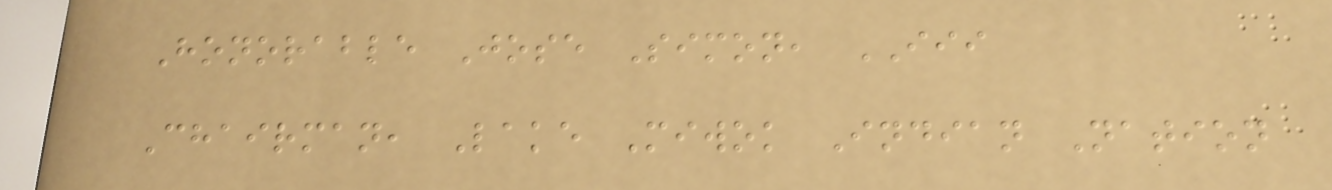Honorable Jose Simon, III
Chairman, Lake Miwok Indian Nation
